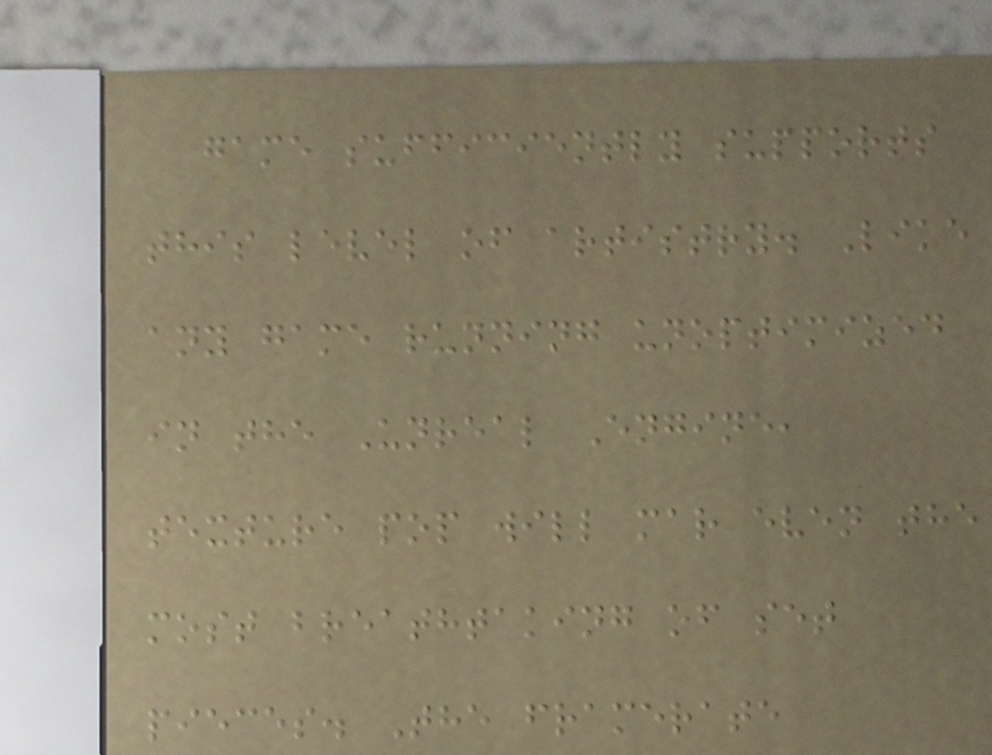game sufficiently supports
this level of artistry. Like
any game running unoptimized
in the Unreal Engine,
texture pop will mar even the
most breathtaking of set
pieces. The framerate
